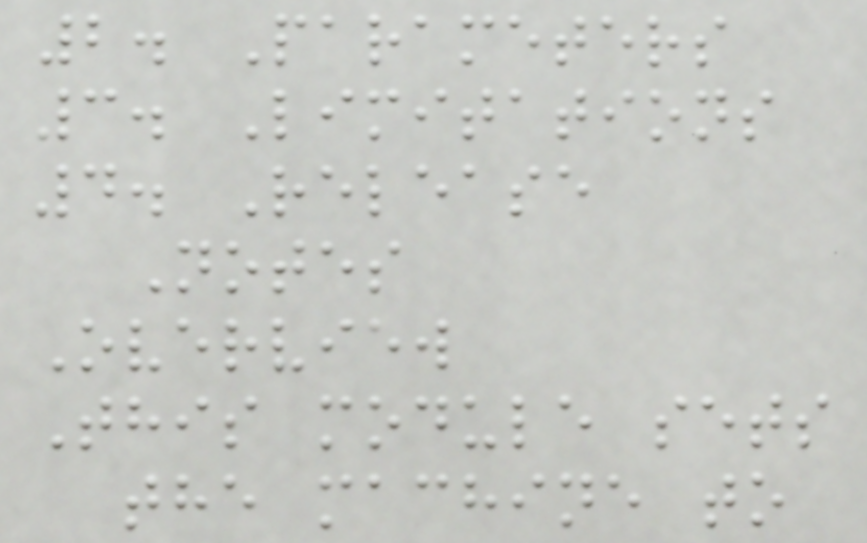2. Parameters
3. Limitations
4. Release
Notes
Overview
This module sets
the machine to
